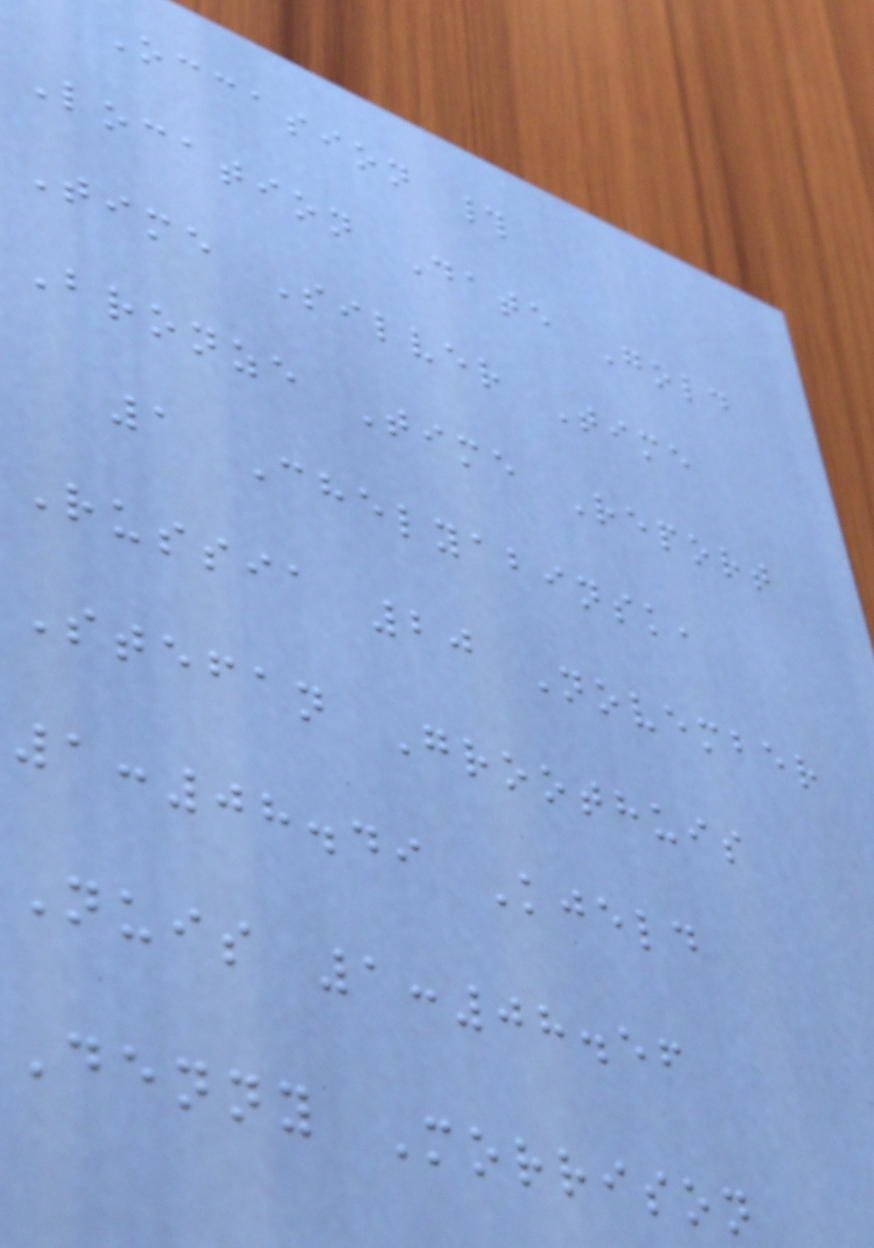Occasion #
Location Date Gold
Time Silver Time
Bronze Time Report
1 Chelyabinsk,
Russia 20 November
Stefan Groothuis
1:08.49 Kjeld
Nuis 1:08.56
Denny Morrison
